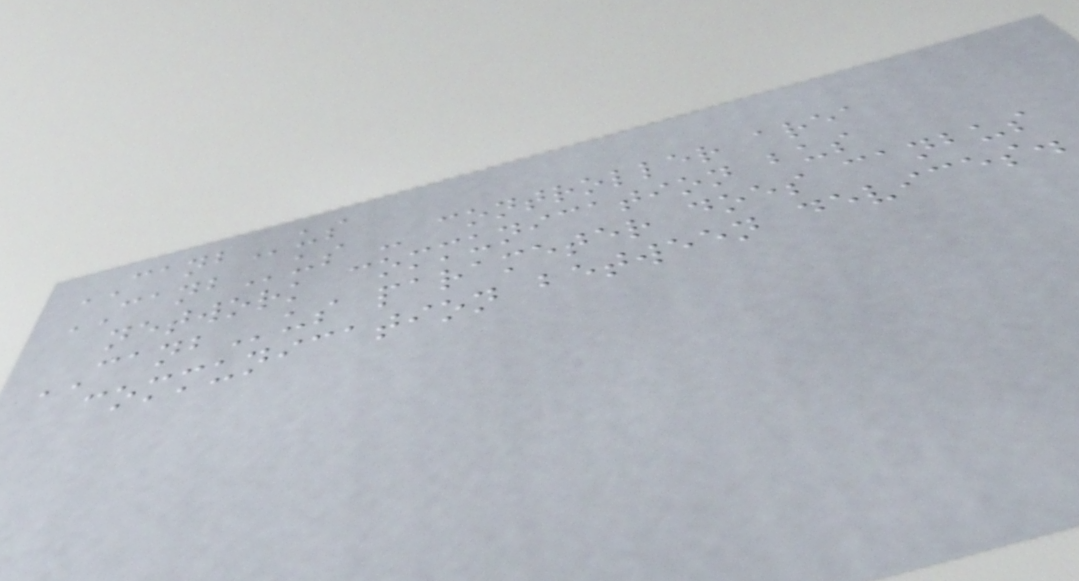CANBus
CANBus - controller area
network communication bus
CANBus parameter does canbus
communication between devices.
